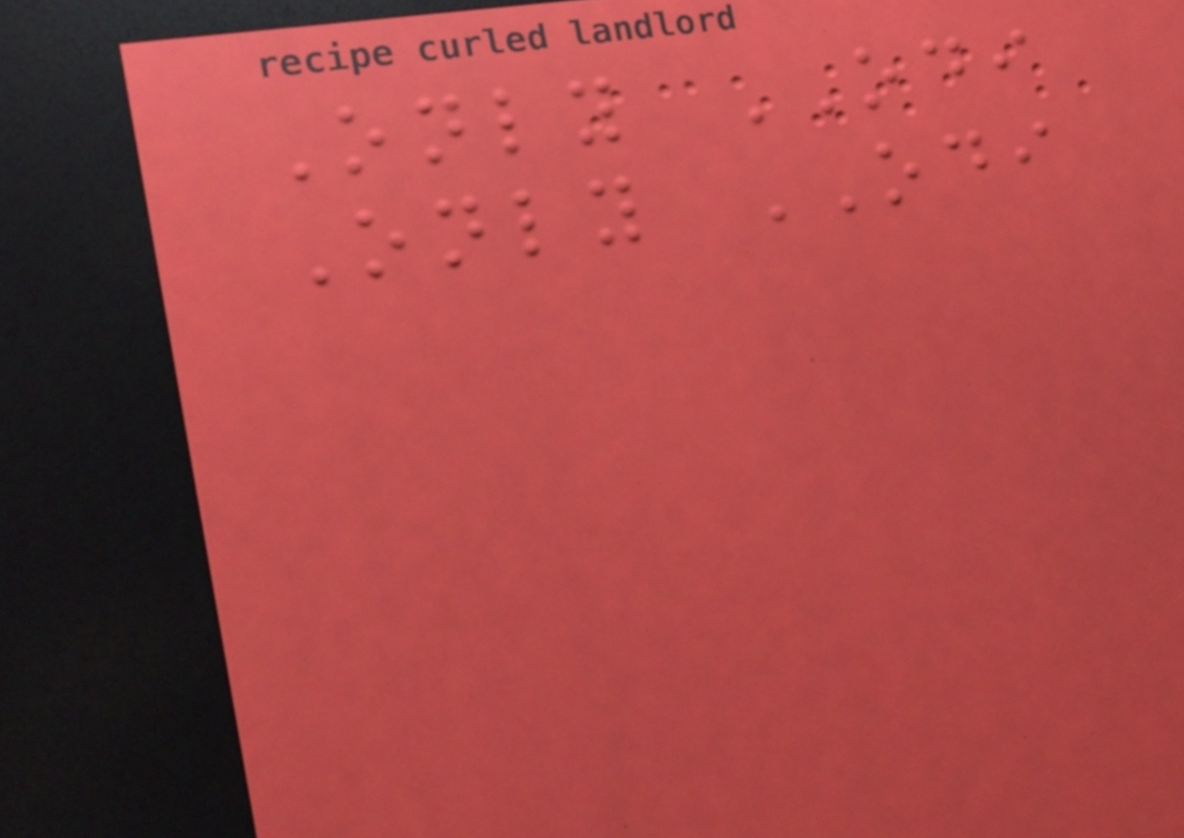Only ODI
Only ODI
